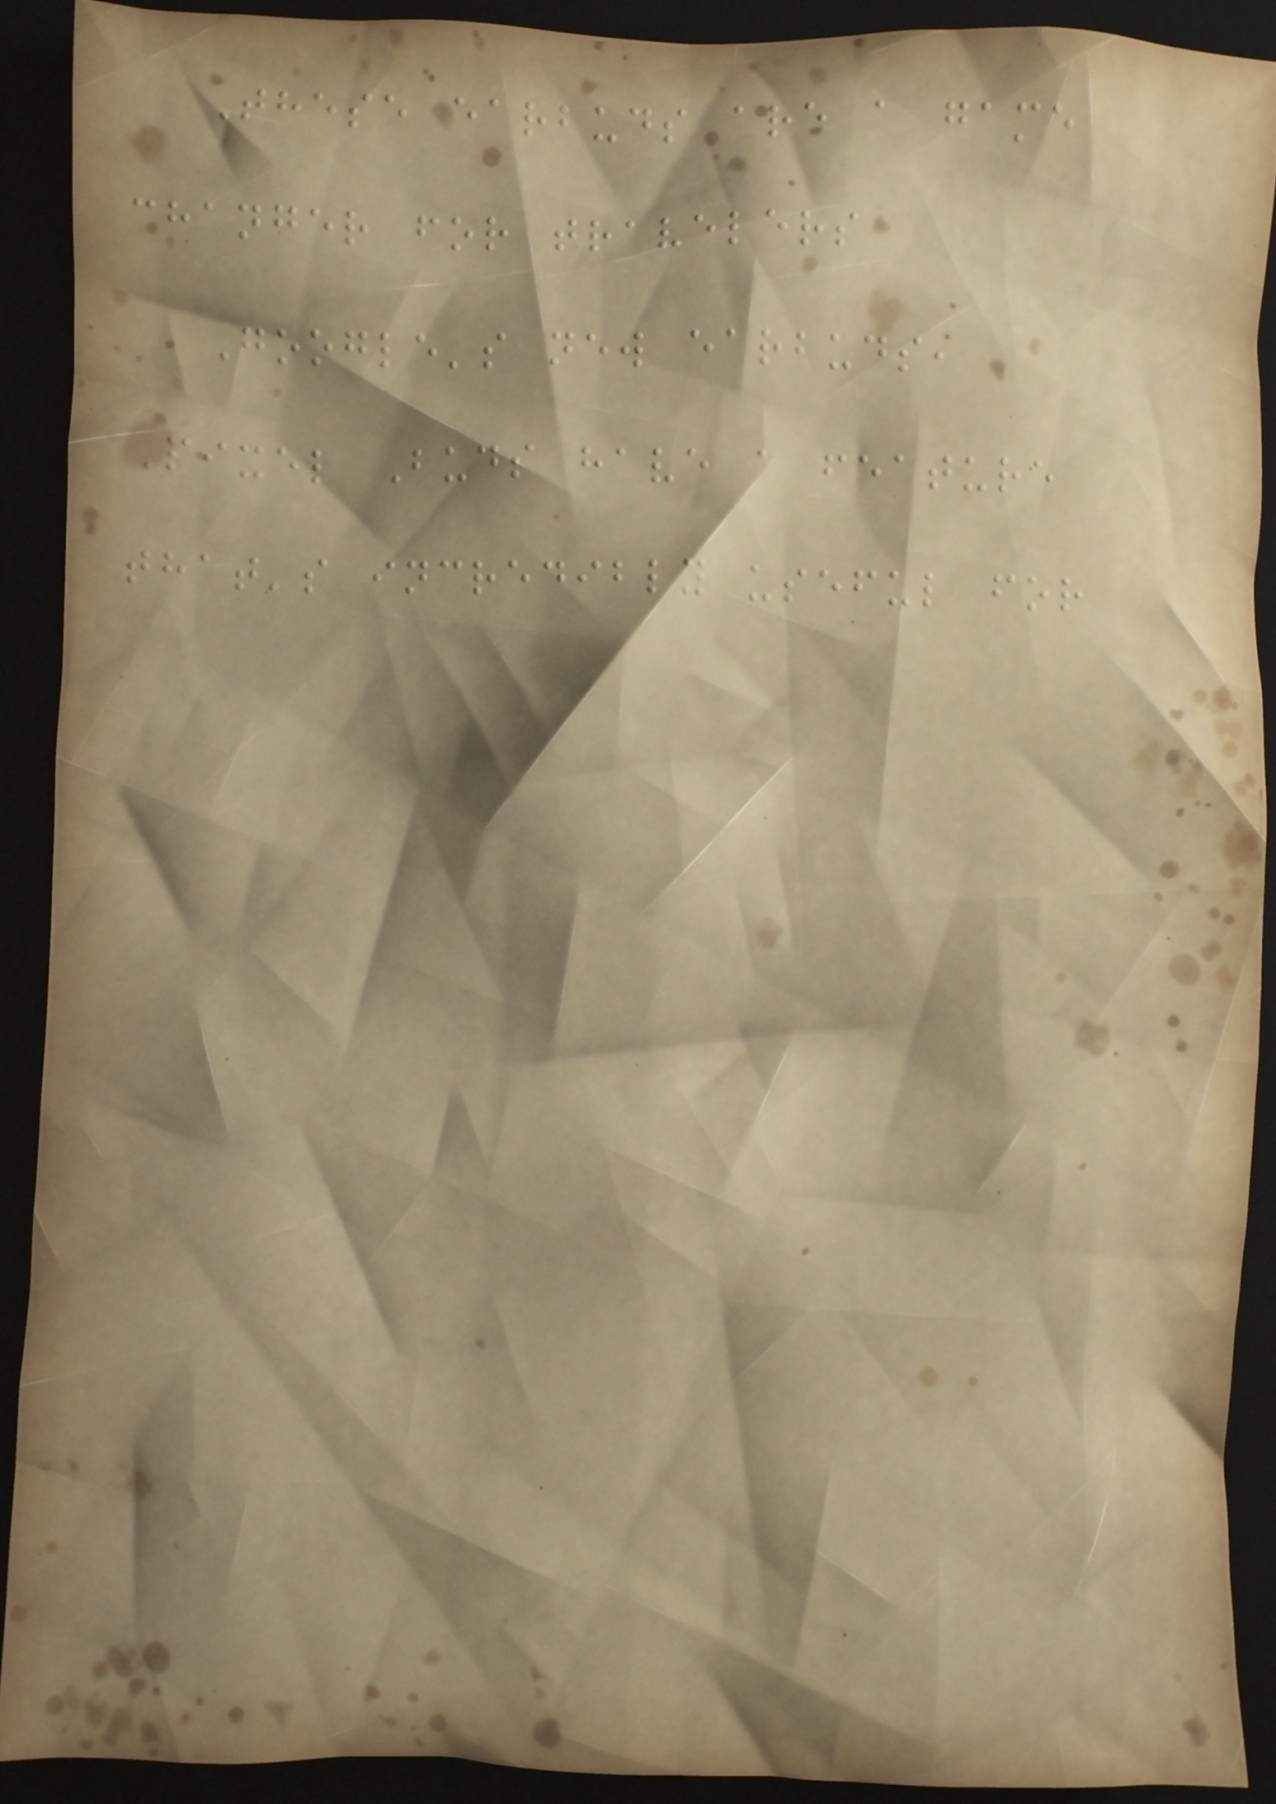These earbuds are a game
changer for travelers
Google's new earbuds,
Pixel Buds have a feature
that's incredibly useful for
